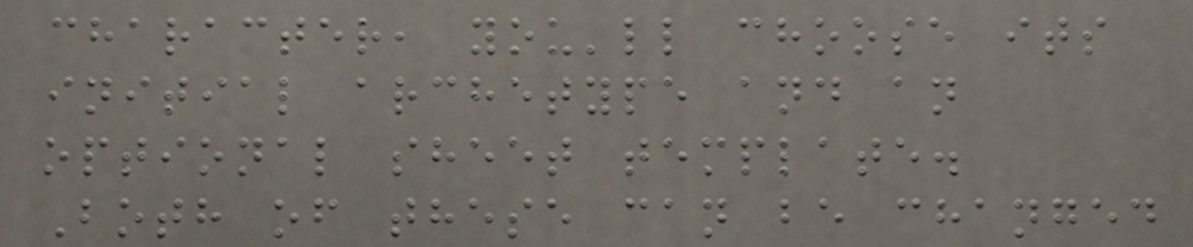character, you'll choose its
initial archetype and an
optional sheet template.
Both of these can be changed
